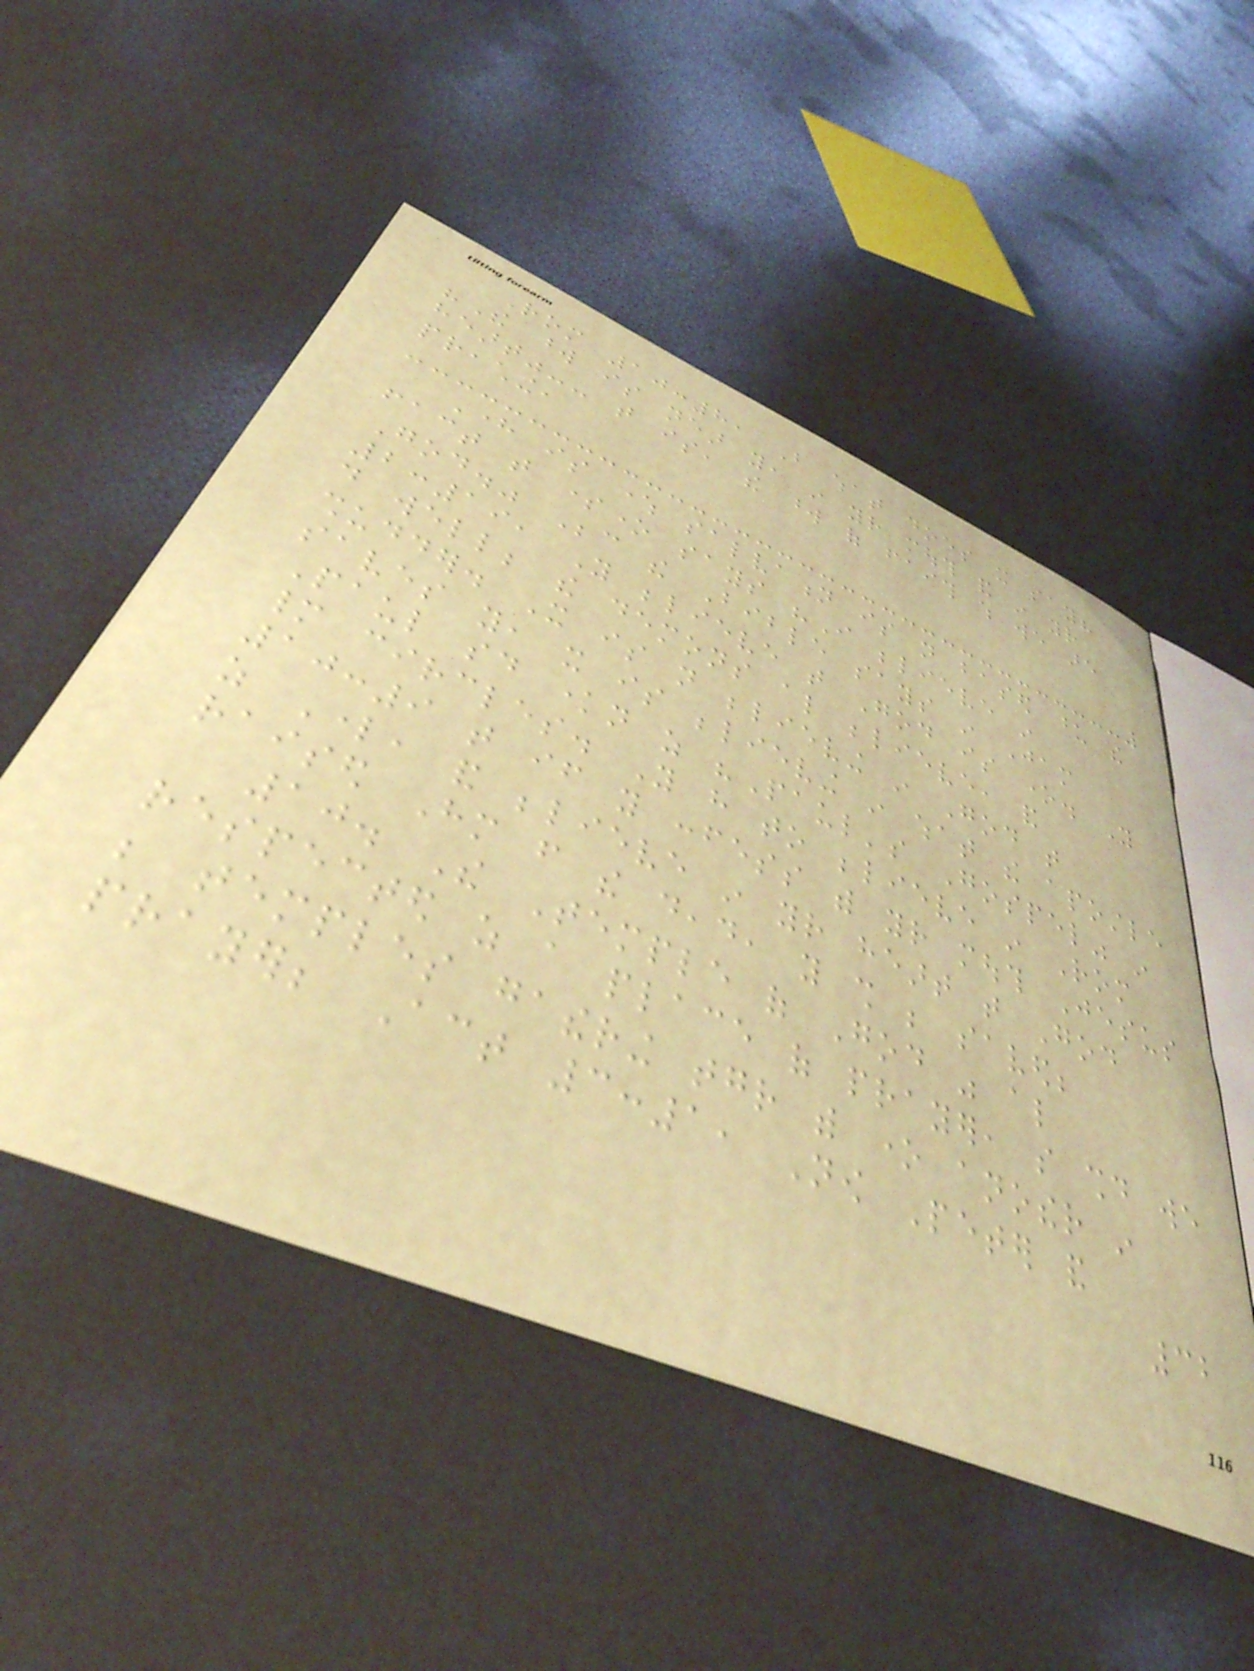Rom 10:8, But what does it say?
"The word is near you, in your mouth and in your
heart"-- that is, the word of faith which we are
preaching,
Here is where salvation is not based upon the
fact that someone says "I believe in
God." Because the Bible says in Jam
2:19, You believe that God is one. You
do well; the demons also believe, and
shudder. It is not believing in God that
saves you, it is believing in what the apostle
Paul said known as "Paul's Gospel" in
many circles. You have to believe in Rom
10:9 that if you confess with your mouth Jesus
as Lord, and believe in your heart that God
raised Him from the dead, you shall be saved;
10. The Temple of God was also
respected as a place of prayer, so should we
be temples gathering together with one another in
prayer; Act 3:1, Now Peter and
32
